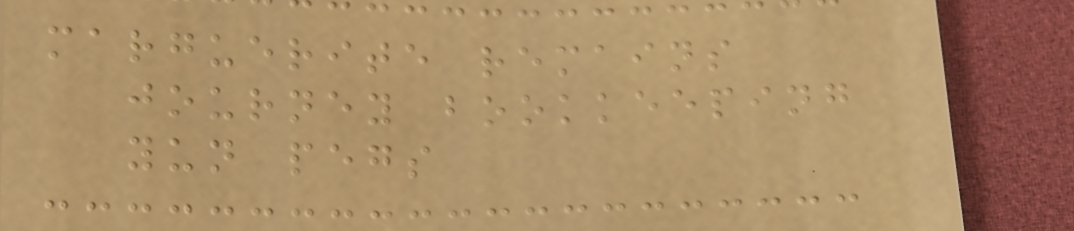marguerite remains
journey bookkeeping
yun pegs
